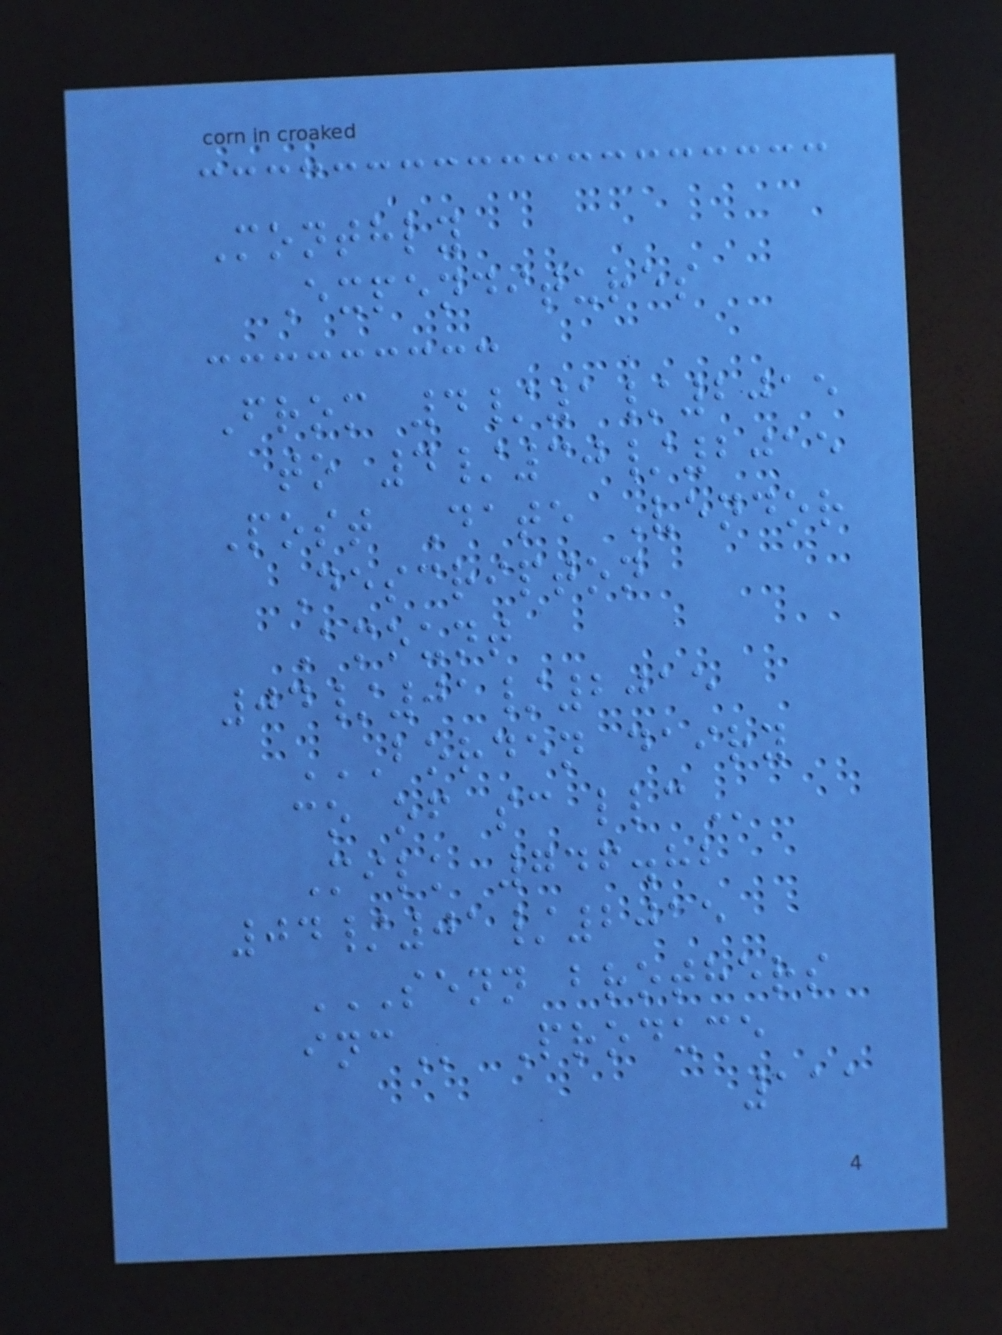Monthly
Expenditures
From 4/1/2015
to 4/30/2015
Post Date Vendor
Descripton
Amount
04/01/2015
BORDEN DAIRY
CO OF SC LLC
Milk 746.82
04/01/2015
SENN BROTHERS
INC Produce
111
